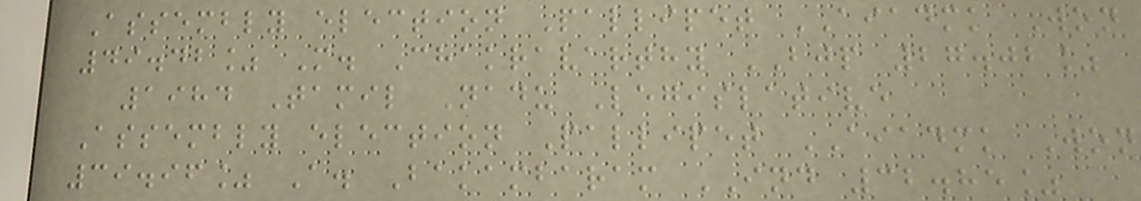Assembly election Pallipet AIADMK Won
49.42% M. Chakravarthy BJP 27.02%
1984 Tamil Nadu Legislative
Assembly election Pallipet AIADMK Won
39.96% A. Bakambaram IND 32.85%
